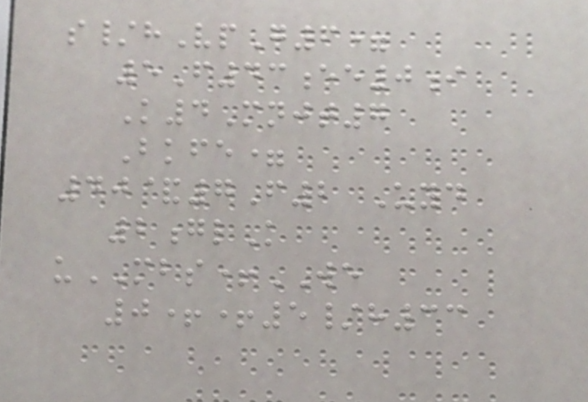s/hVpG6=
5F43ee0i
K4Mnjt7
Bkfe=
40&7F2 Uyd
2glK
uMBS+WE
0++5/h33
